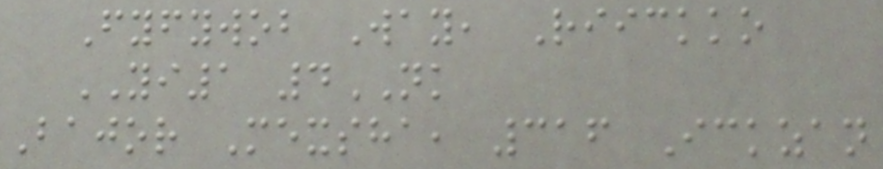Fyfywob Way, Riickko
YI1 4NK
Bajor Mexsha, 316 Ickzan
